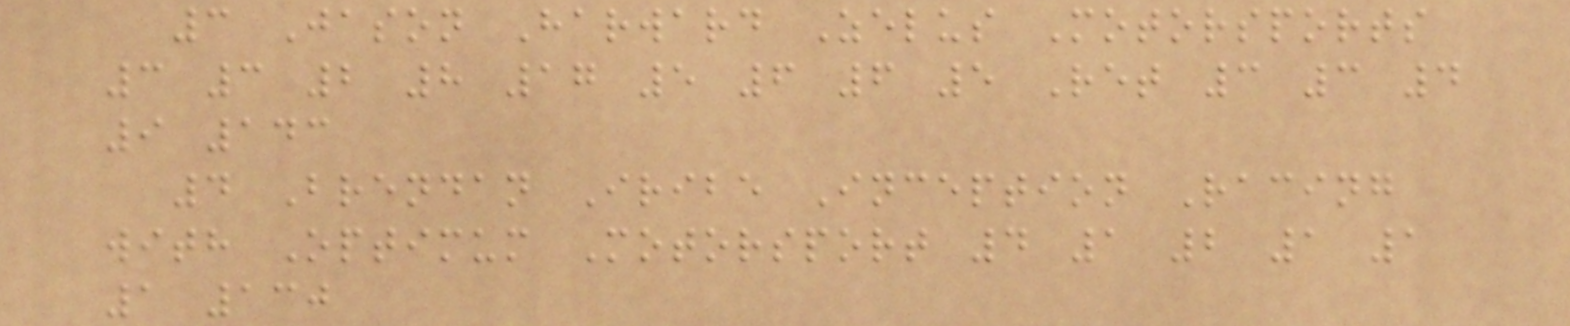3 Jason Harward Zelus Motorsports
3 3 2 8 17 5 6 6 5 Ret 3 3 4
9 143
4 Brendan Iribe Inception Racing
with Optimum Motorsport 4 1 2 1 1
1 130
